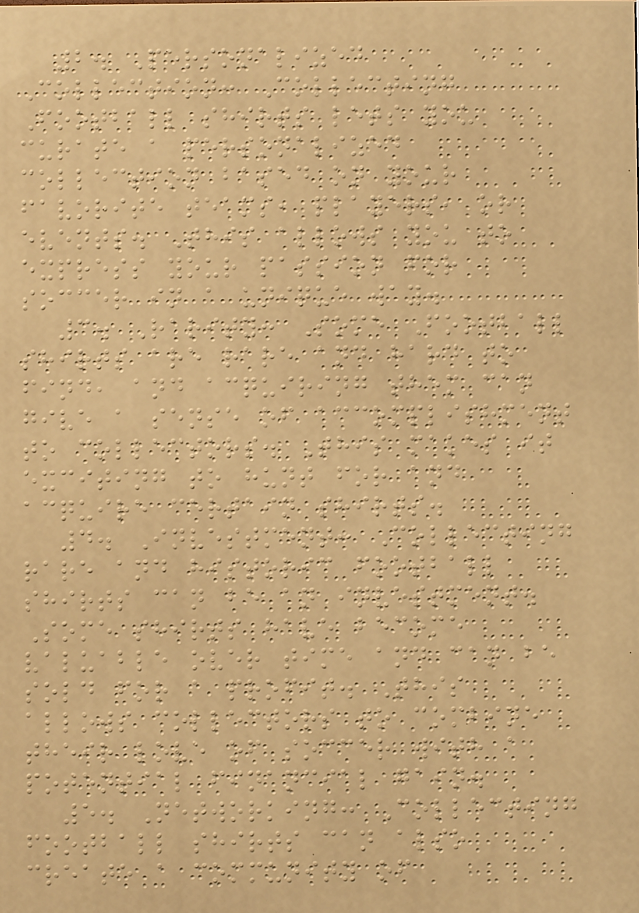2. Personalized
Collection: Collecting
Football shirts lets you
curate a personalized
collection based on your
favorite teams, players, or
events. This allows you to
express your passion for
soccer in a unique way.
3. Rarity: Some Football
shirts are rare and hard to
find, and acquiring them can
give a sense of accomplishment
to collectors. This makes it
exciting to hunt for and
acquire certain shirts.
4. Investment: Collecting
rare and historic football
shirts can be an investment.
Some shirts have become
valuable over time and can be
sold for a profit. This
allows collectors to combine
their love of soccer with a
potential financial gain.
5. Networking: Collecting
football shirts can also
create a community of
